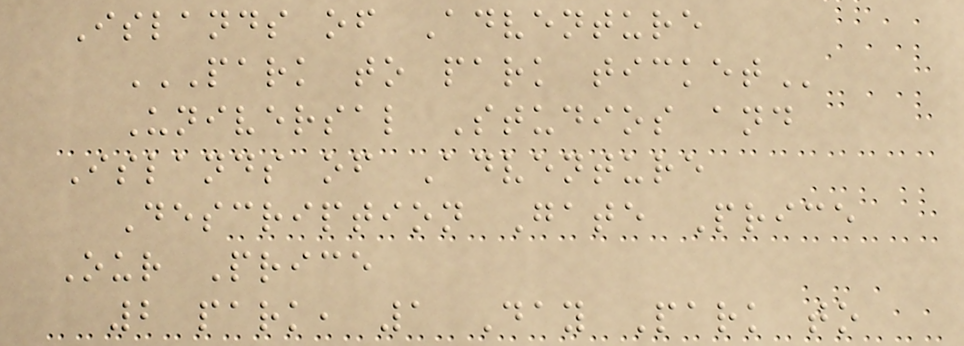Islands of Adventure
PARK TO PARK TICKET
Universal Studios and
Islands of Adventure
Description Gate Price
Our Price
2 park, 1 Day Park to
